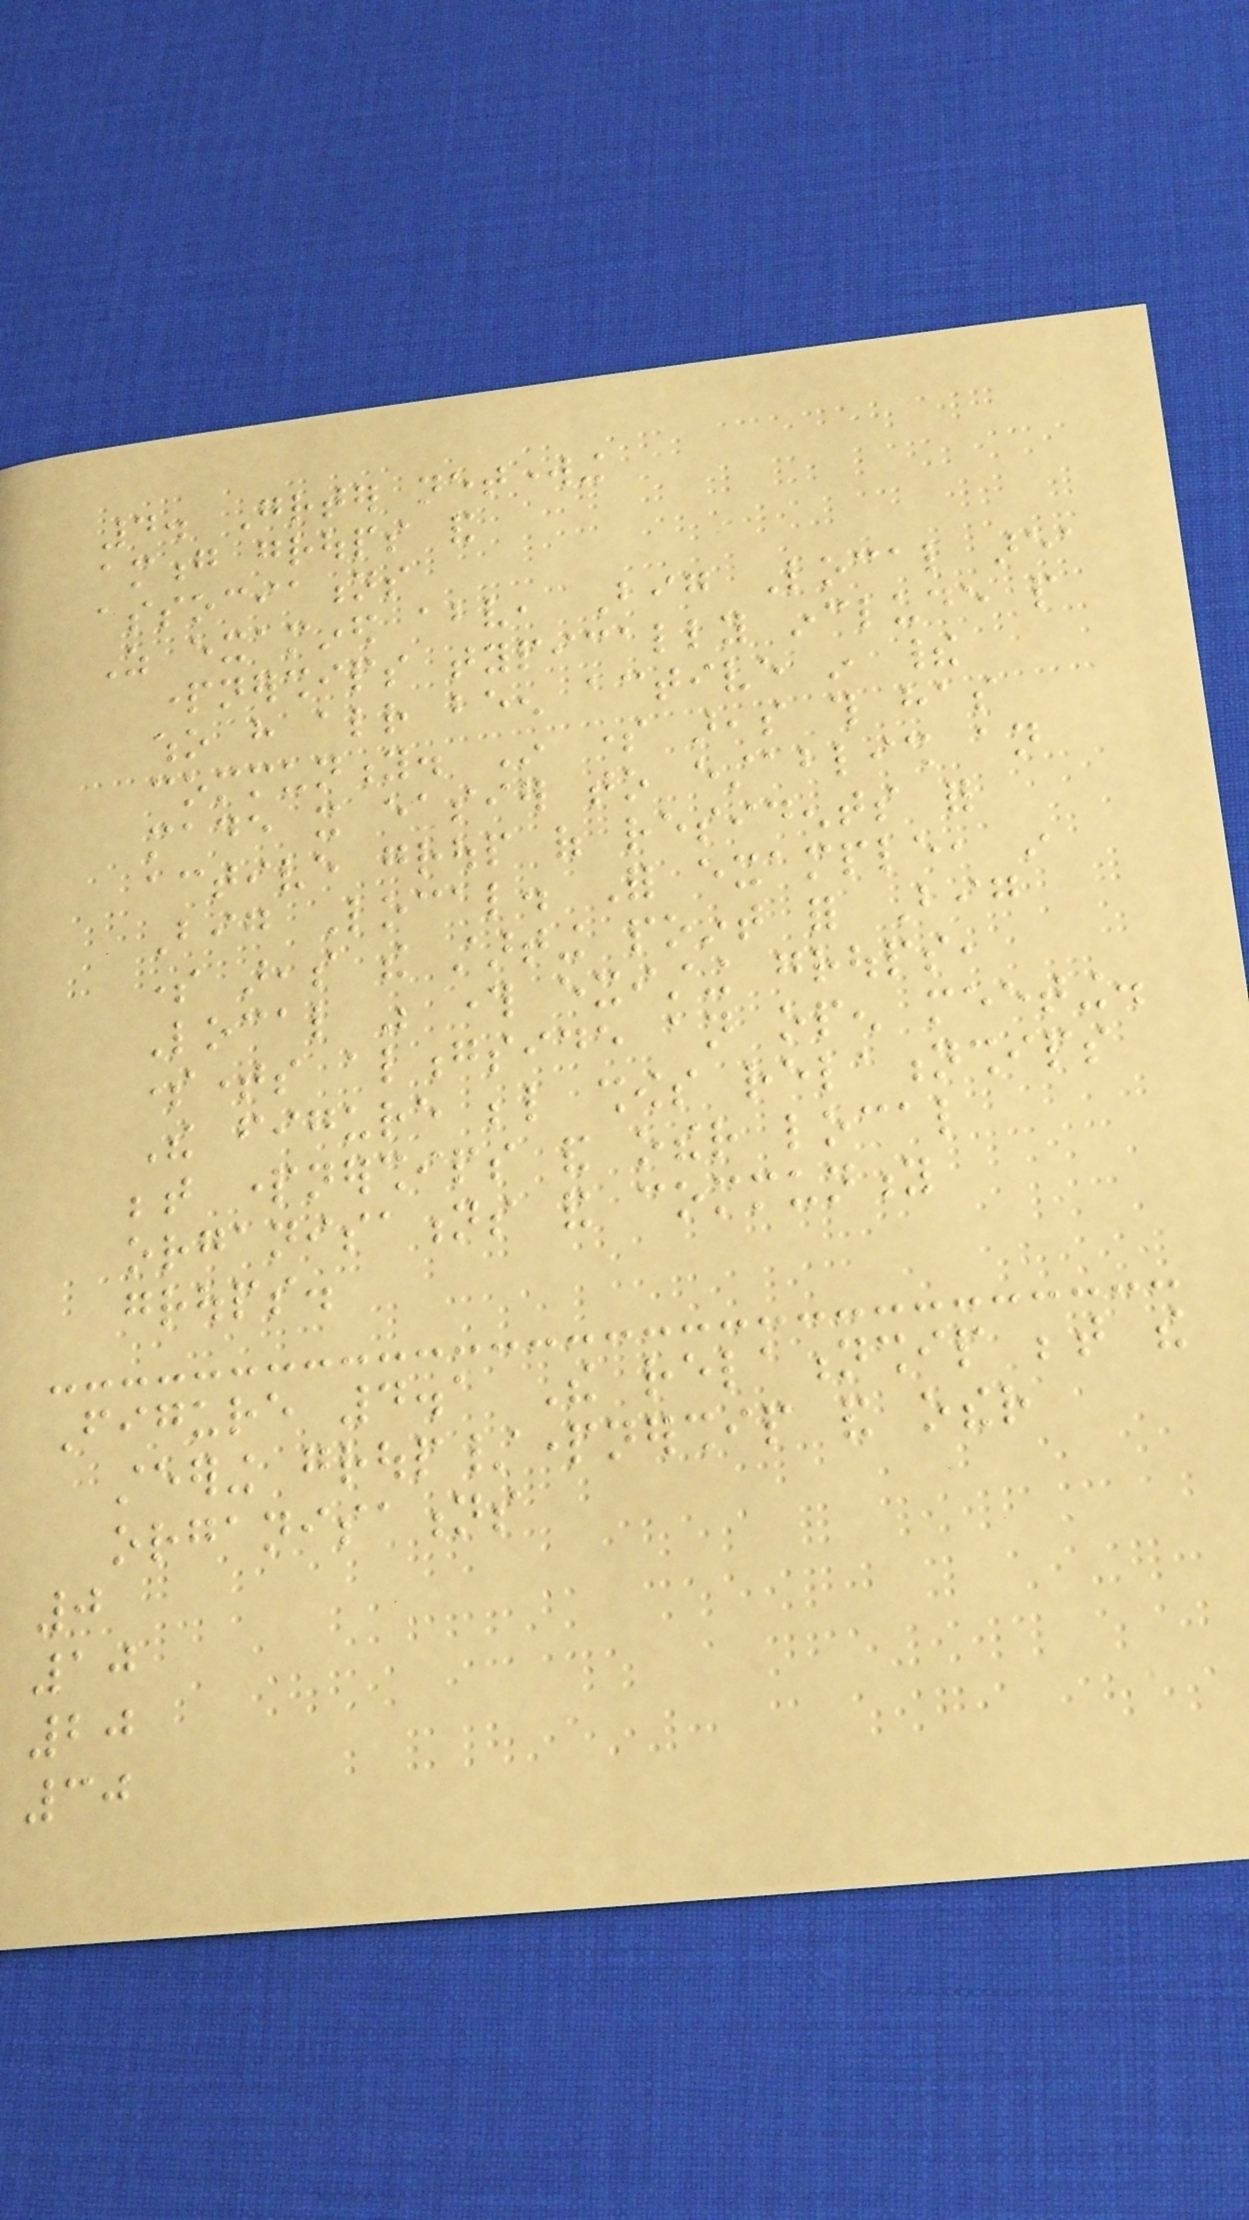4. Greater networking
among groups and
associations
As examined above, Big Local area
partnerships typically include people
who have already been active in their
community. In some areas this has
made it easier to establish an
active group of residents for
Big Local. For example, in
some areas the starting point for Big
Local was through existing groups,
sometimes alongside an open meeting.
The figure below shows relationships
between partnerships and other local
organisations and community
groups.
Figure 4.1 The relationship between the
steering group/partnership and other
organisations
0
10
20
30
